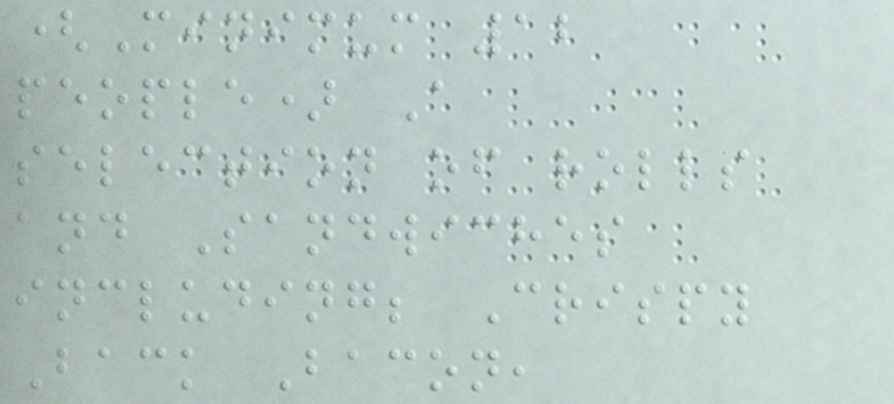(Minimum 12
people) A
selection of rolls
and Sandwiches
including; Crispy
Back Bacon,
